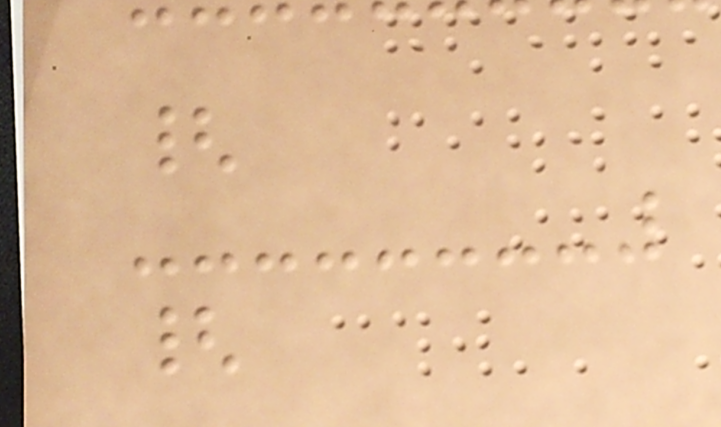{
{
